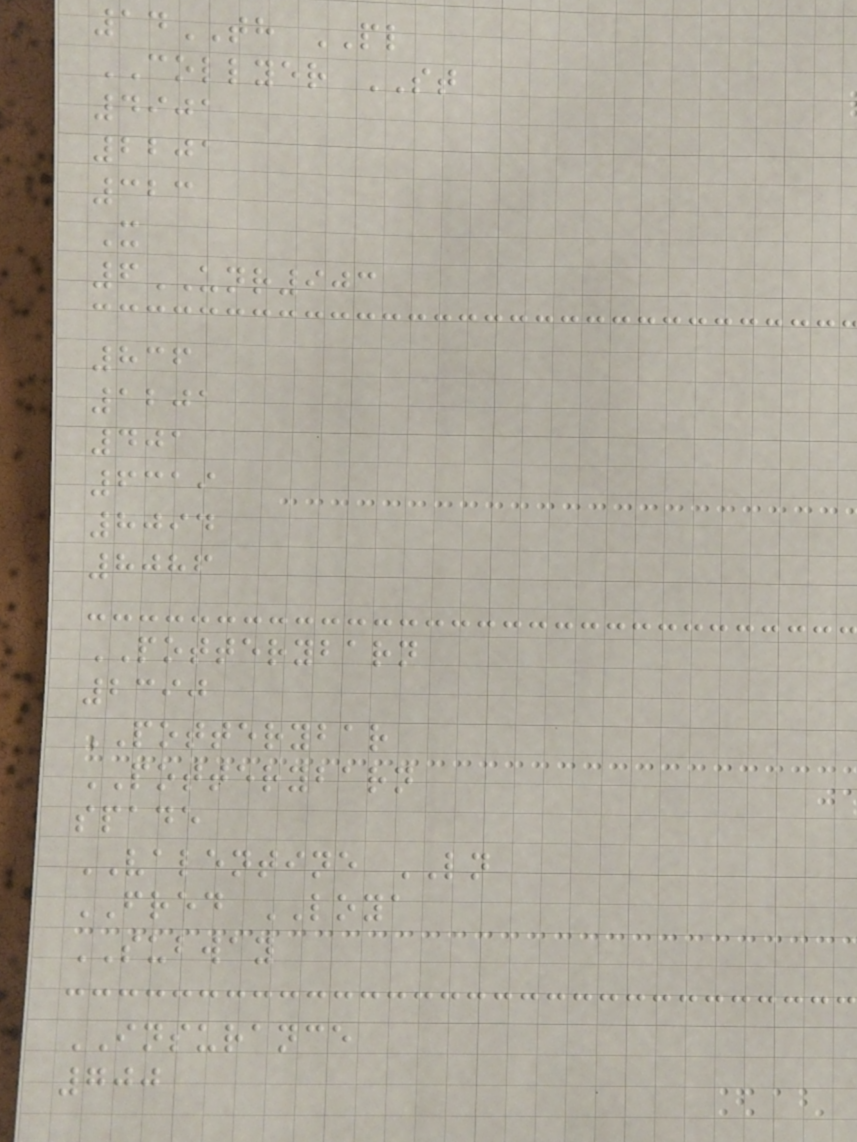14TH PL
COLLYER ST
4901
2201
323
X
6UNR903
836
1201
401
6319
8094
8086
POTTERYBARN
2390
POTTERYBAR
POTTERYBARN
spade
VALENTINE LN
FRED LOYA
SUBWAY
INSURANCE
700
